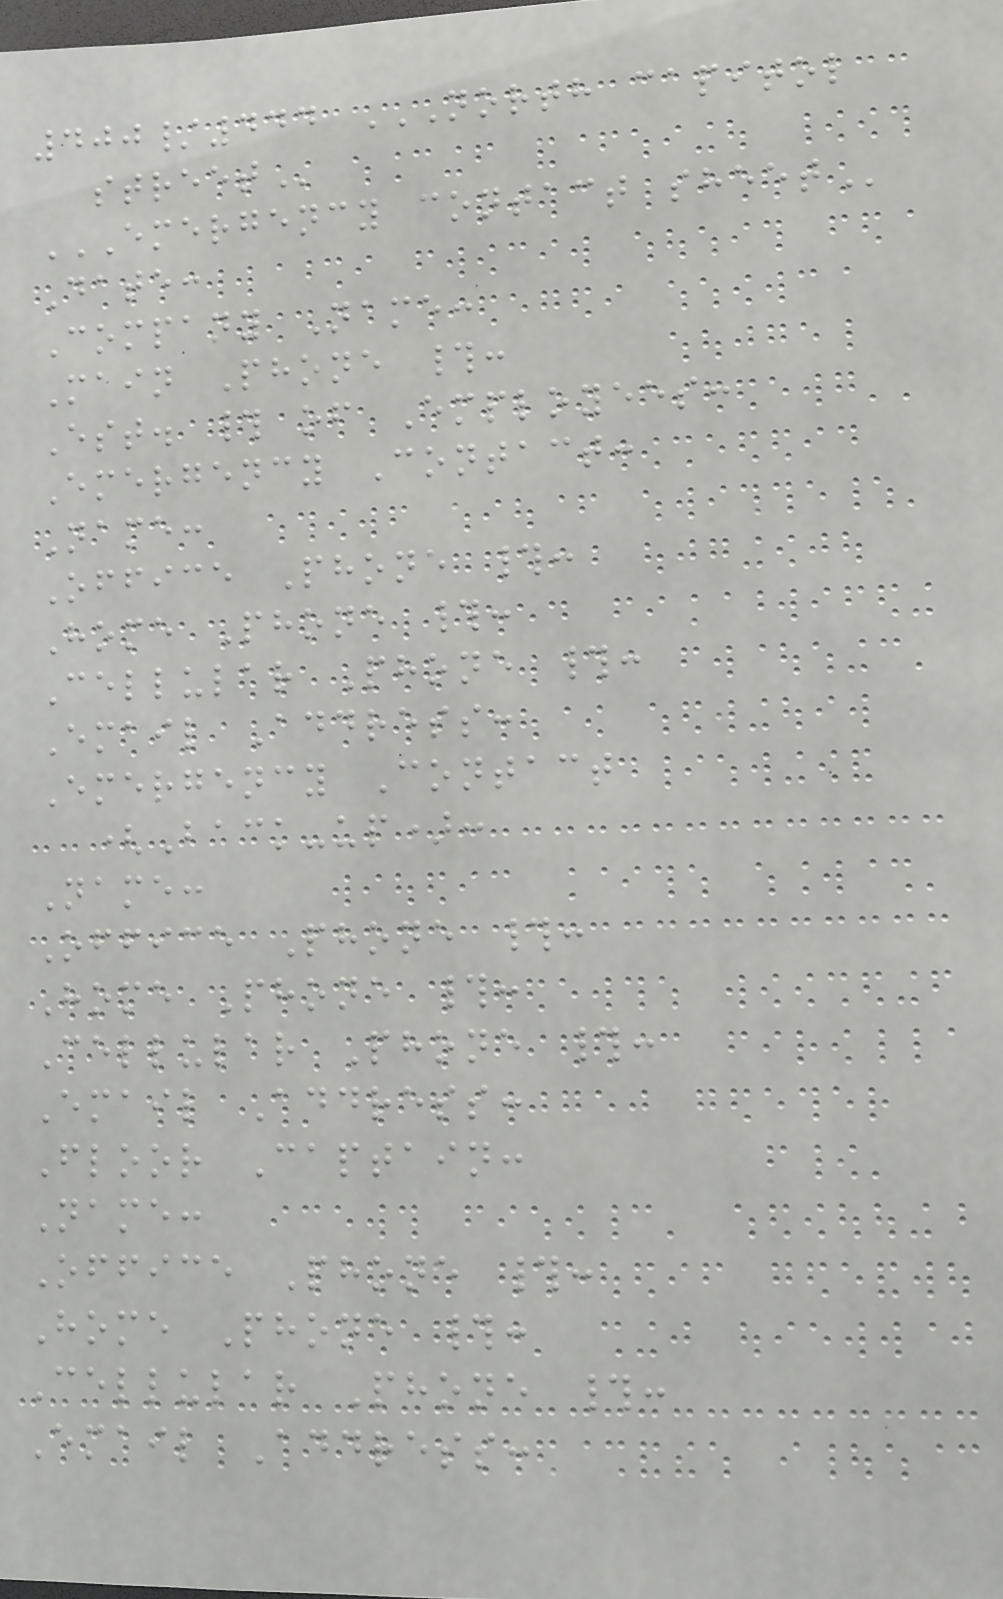400/444 NORTH CAPITOL
STREET
EMERGENCY CONTACT SHEET
Date:
Company Name:
Main Phone #:
Est. # of Employees:
Emergency Contact:
Name:
Office Phone #:
Home Phone #:
Cellular Phone #:
Email Address:
Emergency Contact
(Back-up):
Name:
Office Phone #:
Home Phone #:
Cellular Phone #:
Email Address:
Floor Captain:
Name:
Office Phone #:
Home Phone #:
Cellular Phone #:
Email Address:
